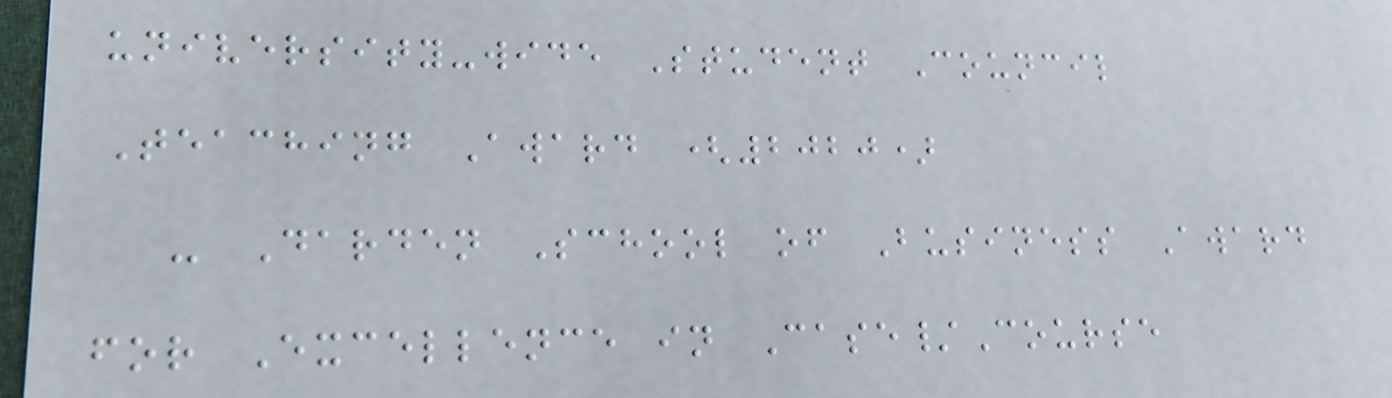university-wide Student Council
Teaching Award (2020)
- Darden School of Business Award
for Excellence in Case/Course
